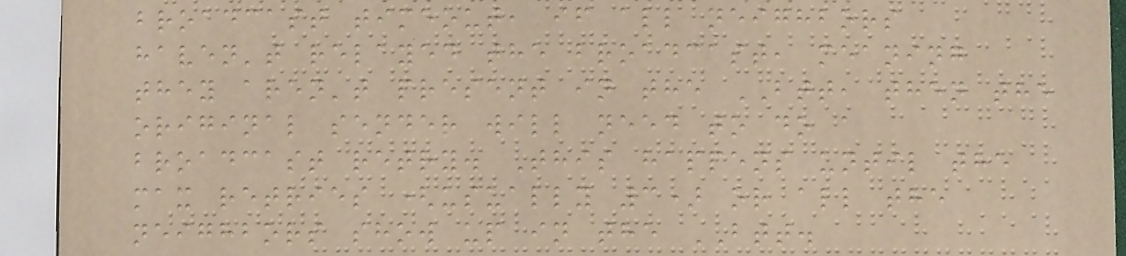broadcast timeout, if all neighbors
haven't relayed the broadcast, meaning
they aren't present in the BTT, then the
original sender will need to do a
broadcast retry. This happens until the
max retries (usually 3) or all the
neighbors show up in the BTT.
